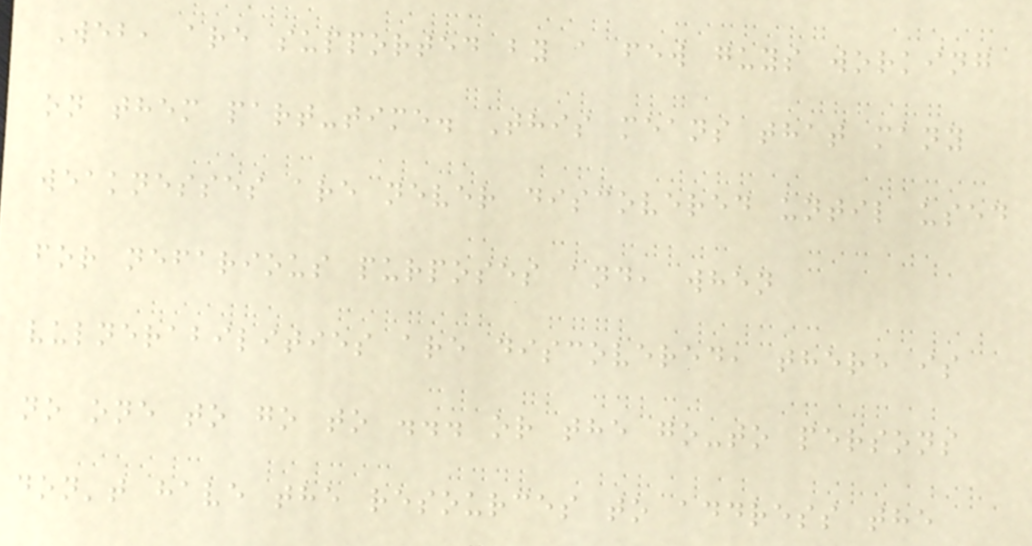Web, are supported by a few guys working
on them part-time. This means that many
weaknesses are never discovered until used
for nefarious purposes and, when
vulnerabilities are discovered, there is
no one to go to ... or the go-to persons
don't have the resources to address the
